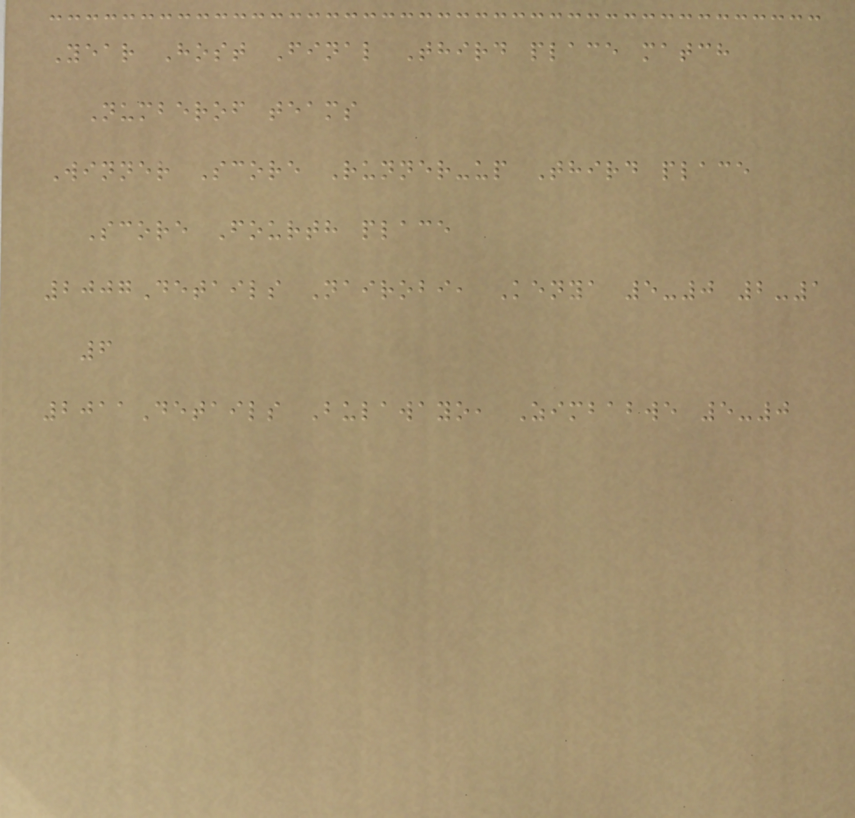Year Host Final Third place match
Numberof teams
Winner Score Runner-up Third place
Score Fourth place
2007Details Nairobi, Kenya 5-0 2-1
6
2011Details Bulawayo, Zimbabwe 5-0
